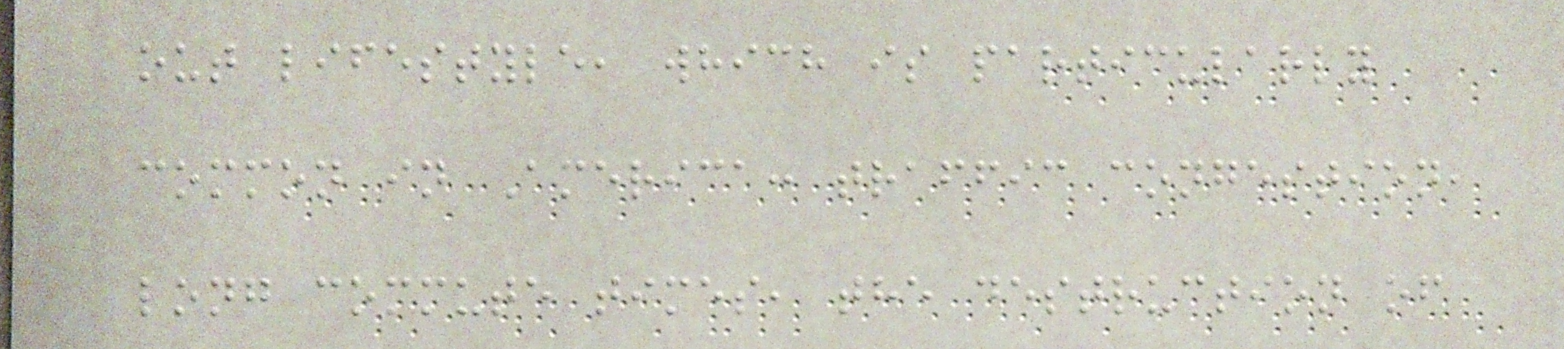out lifestyle, which is particularly
common in America: traffic congestion,
long commute times, the destruction of
